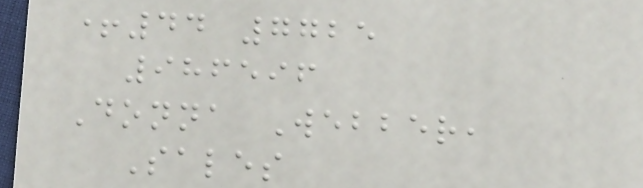+44 7725
986596
Donna Webber,
Sales
